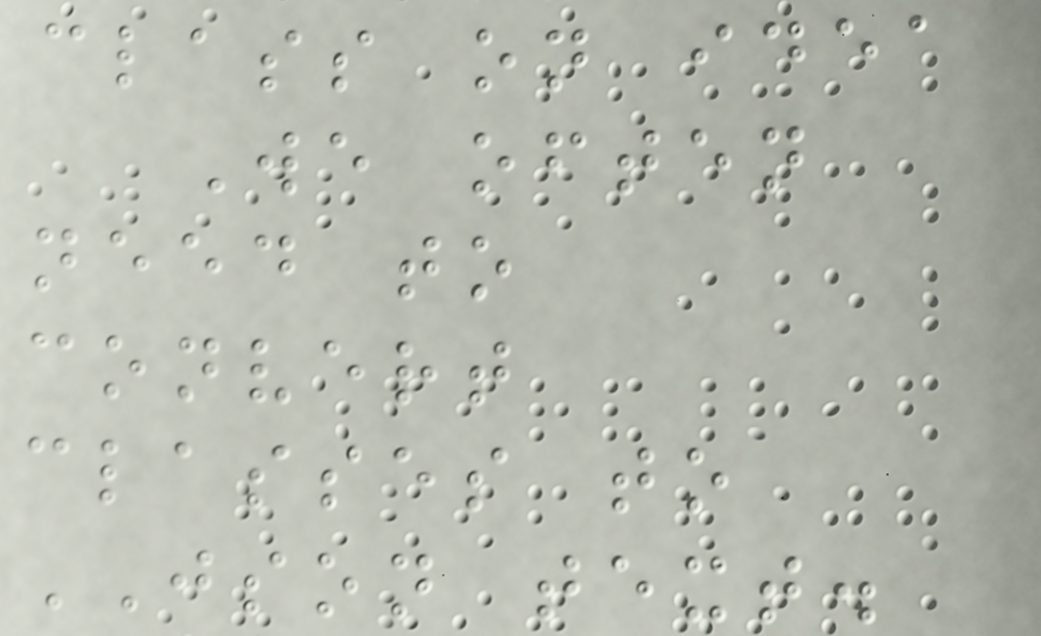class on idea
We often
need to
convert
classes to
JSON text.
